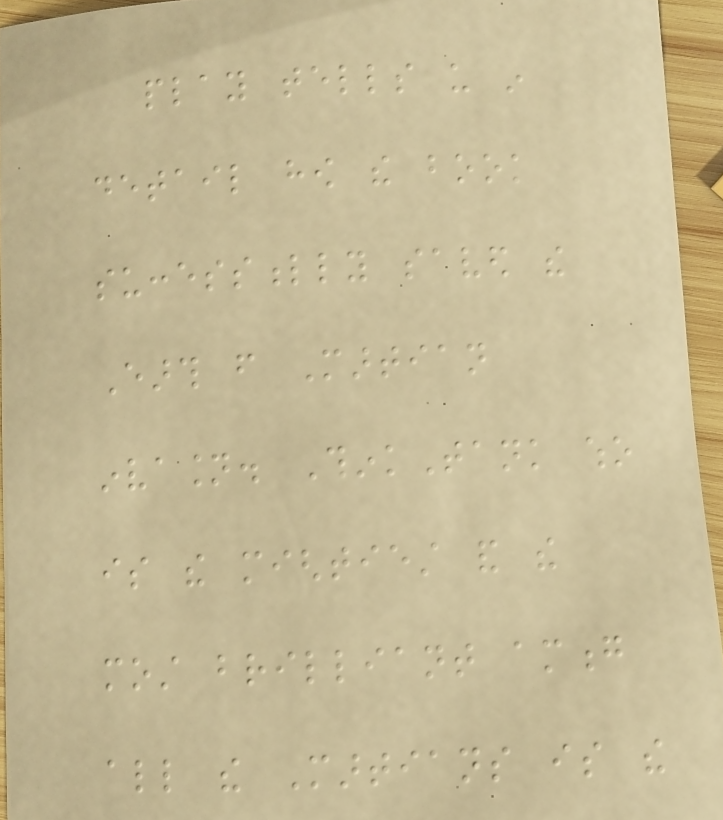play tells us in
detail how the book
successfully saved the
Earth from Martian
invasion. ThinkTank who
is the mightiest and the
most brilliant among
all the Martians is the
